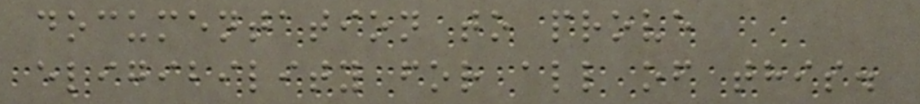documentation to prove
eligibility for all of this.
